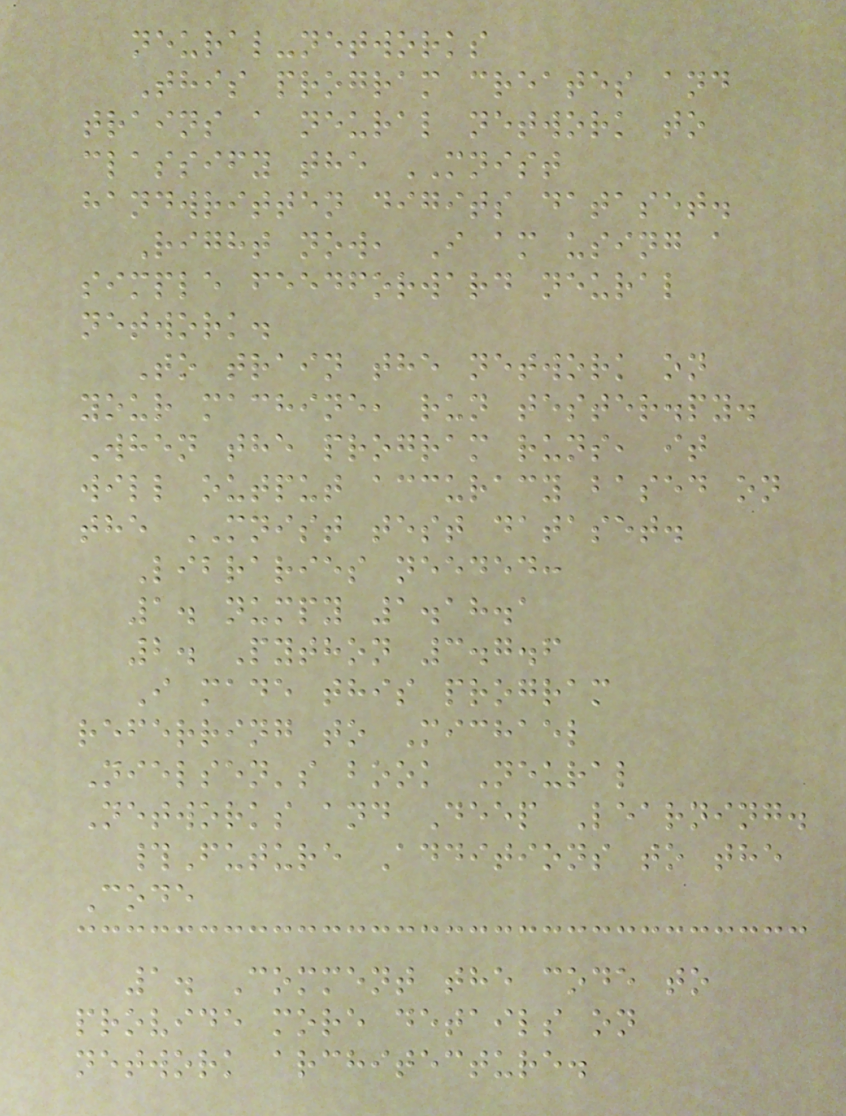neural-networks
This program creates and
trains a neural network to
classify the MNIST
handwritten digits dataset.
Right now, I am using a
simple feedforward neural
network.
To train the network on
your machine, run tester.py.
When the program runs, it
will output accuracy based on
the MNIST test dataset.
Libraries needed:
1. numpy 1.18.1
2. Python 3.7.6
I made this program
referring to Michael
Nielsen's book Neural
Networks and Deep Learning.
#Future Additions to the
Code
1. Comment the code to
provide more details on
network architecture.
